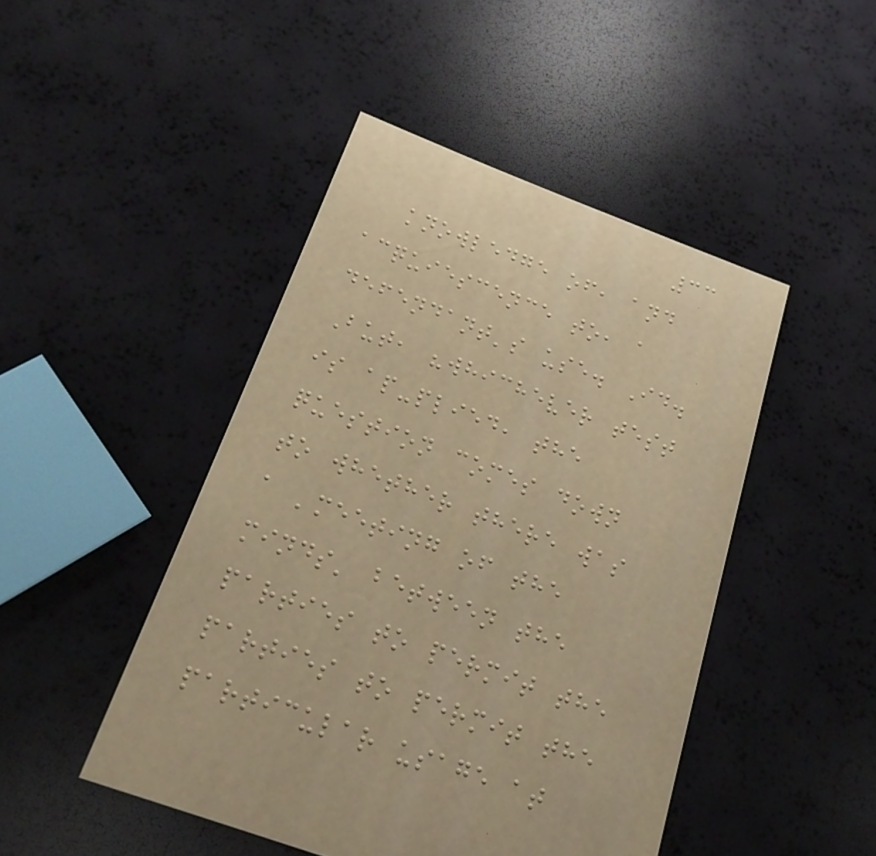33
knowledge of, and
acquiescence to, a
defendant's use. Id.
But, "whichever test
is ap-plied, the
question comes down
to whether there was
a 'meeting of the
minds' between the
parties to permit the
parties to permit the
particular usage at
